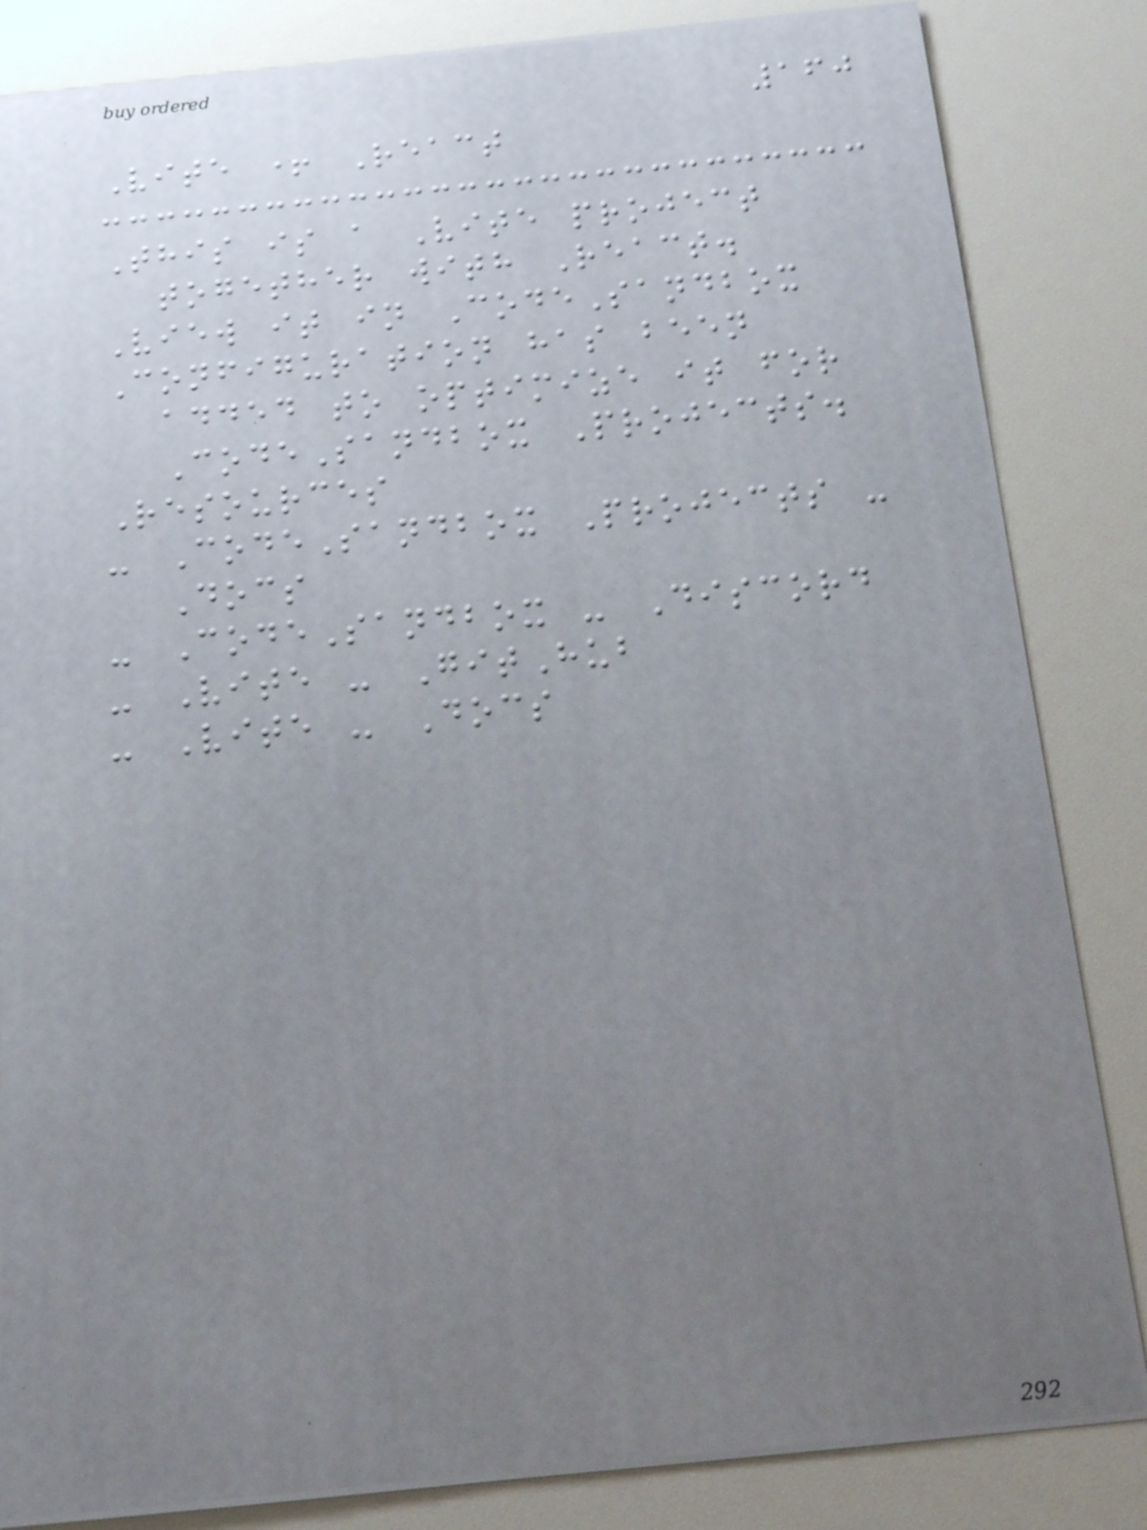160
Vite + React
This is a Vite project
together with React.
View it in CodeSandbox
Configuration has been
added to optimize it for
CodeSandbox Projects.
Resources
- CodeSandbox Projects -
Docs
- CodeSandbox - Discord
- Vite - GitHub
- Vite - Docs
